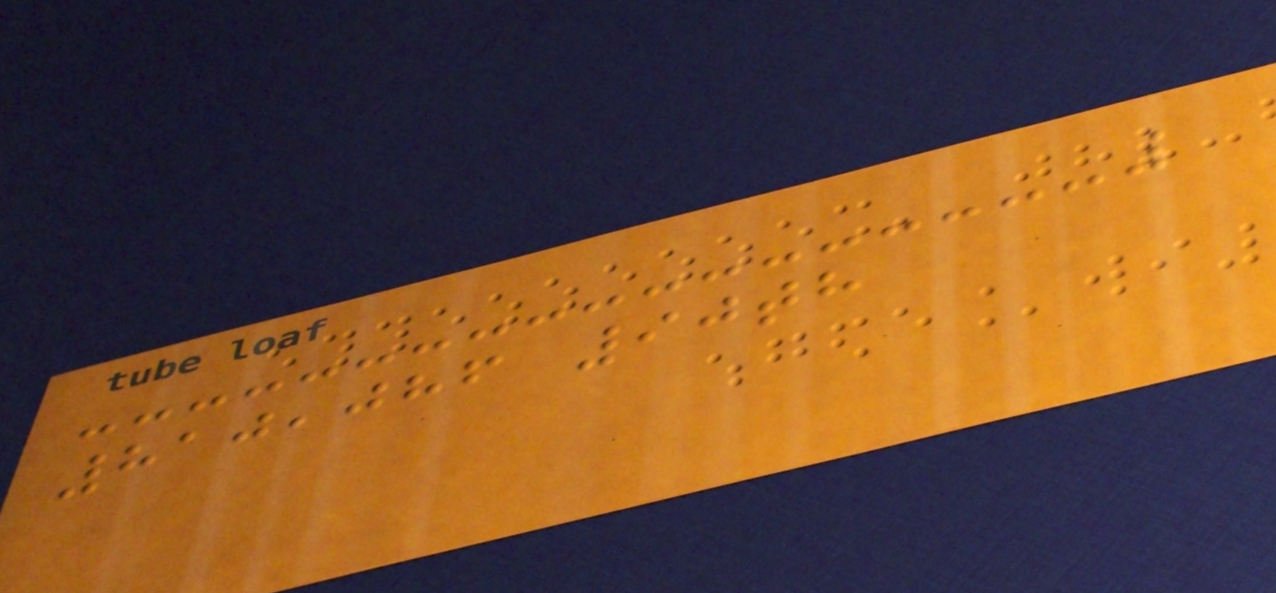810,086 90th
